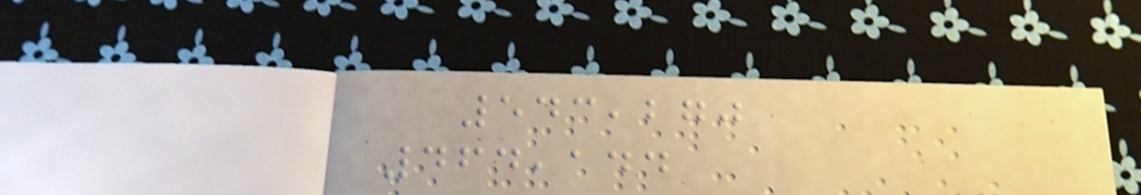543,270
464,144
